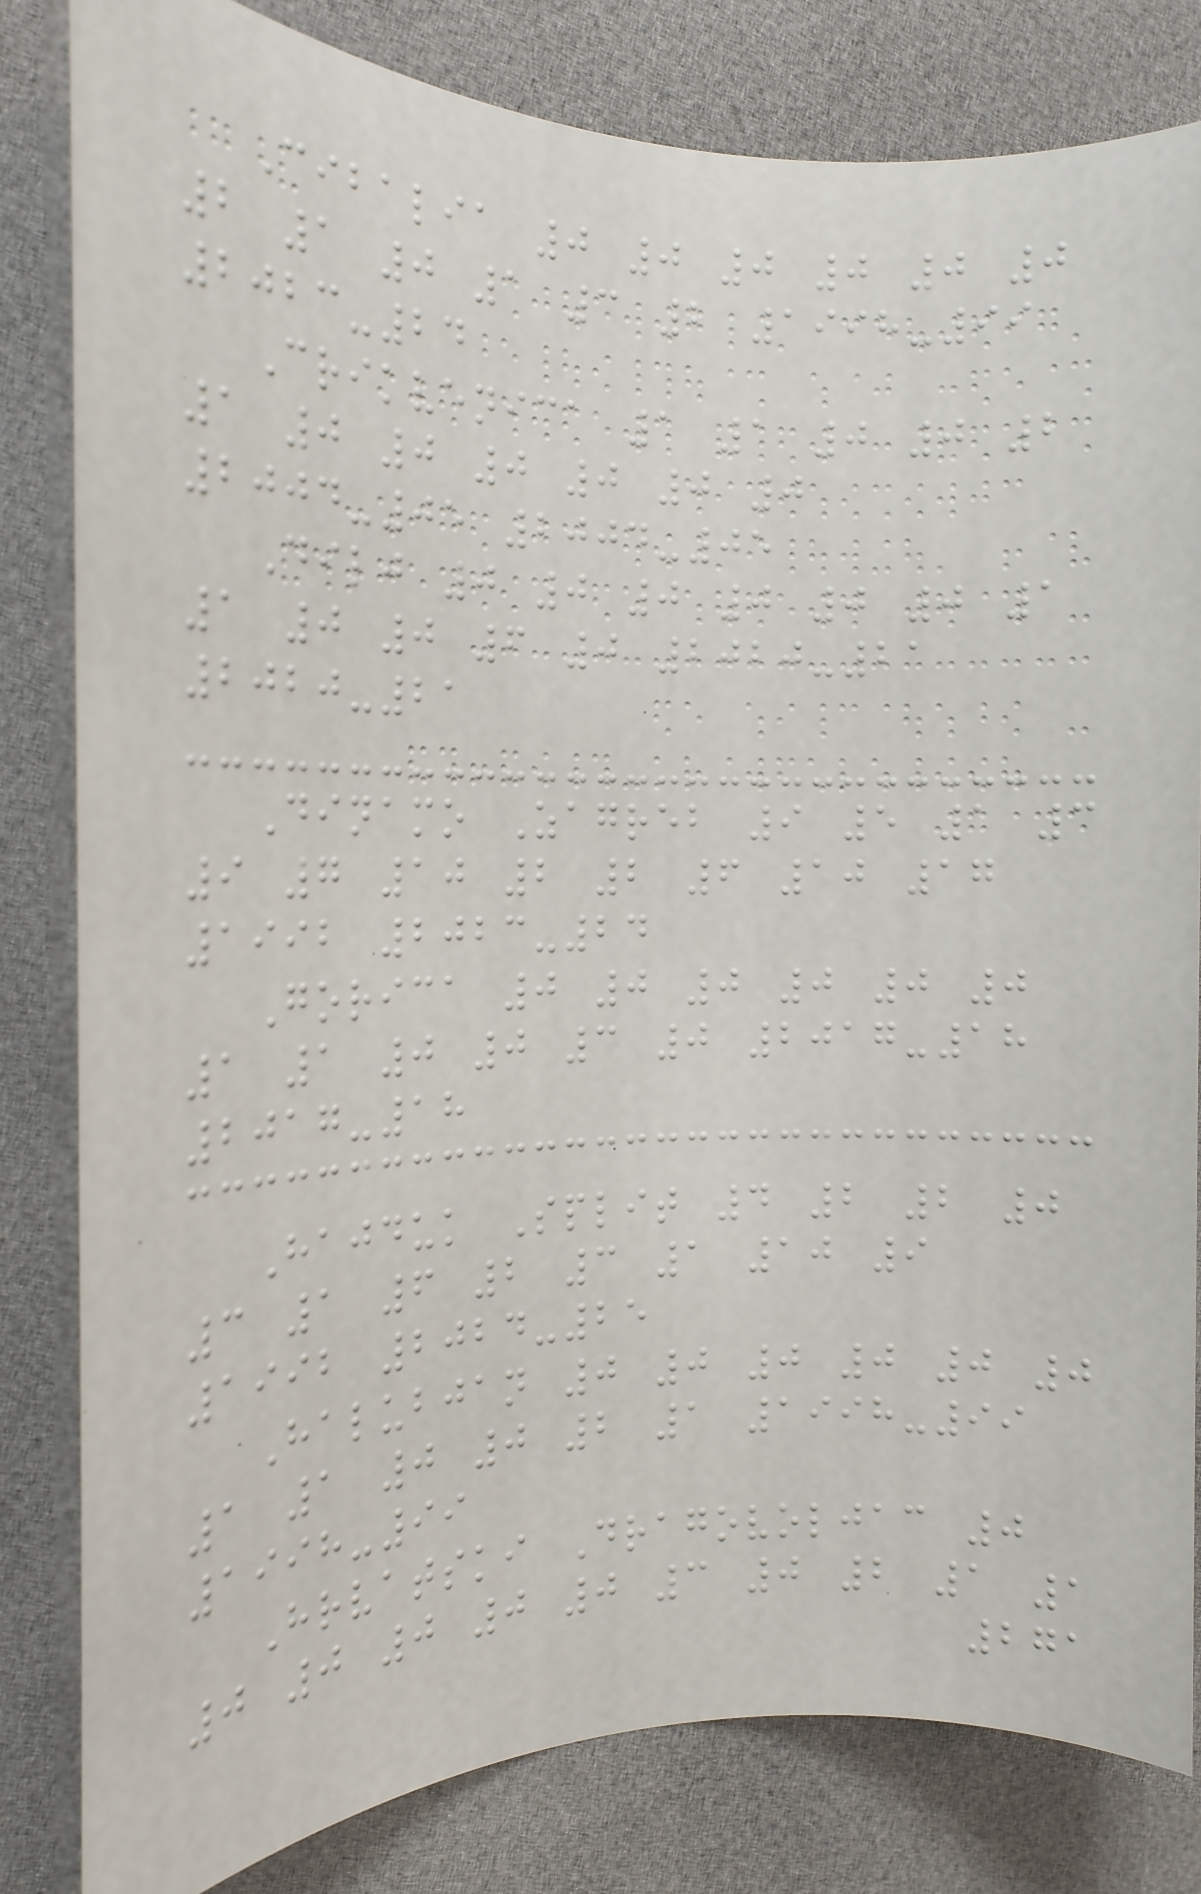Cibalia 0 0 0 0 0 0
2 1 0 1 3 2 1998-99
2023-24
Crikvenica 1 1 0 0 2
1 0 0 0 0 0 0
2004-05 2004-05
Dilj 0 0 0 0 0 0 1
1 0 0 6 0 2020-21
2020-21
Dinamo Zagreb 9 5 1 3
9 7 10 2 2 6 10 17
1992 2023-24
Gorica 0 0 0 0 0 0
1 1 0 0 3 0 2017-18
2017-18
Hajduk Split 4 2 2 0
3 1 6 2 3 1 10 9
1992 2024-25
Halubjan 0 0 0 0 0 0
1 1 0 0 2 1 1998-99
1998-99
Hrvatski Dragovoljac 0
0 0 0 0 0 3 0 2 1 1
271
